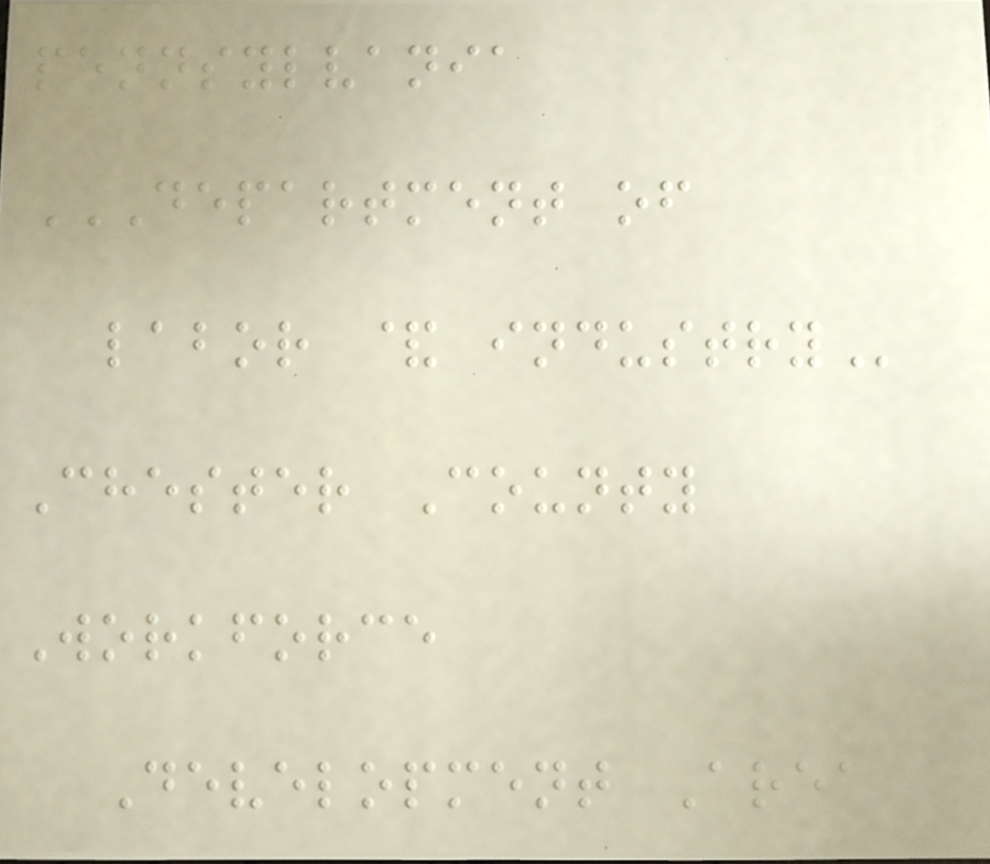pennsylvania
DEPARTMENT OF
LABOR & INDUSTRY
Chester County
Workforce
Development Area
